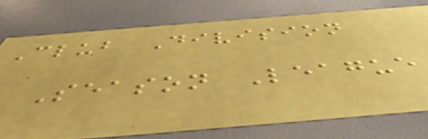Club Division
Season League
